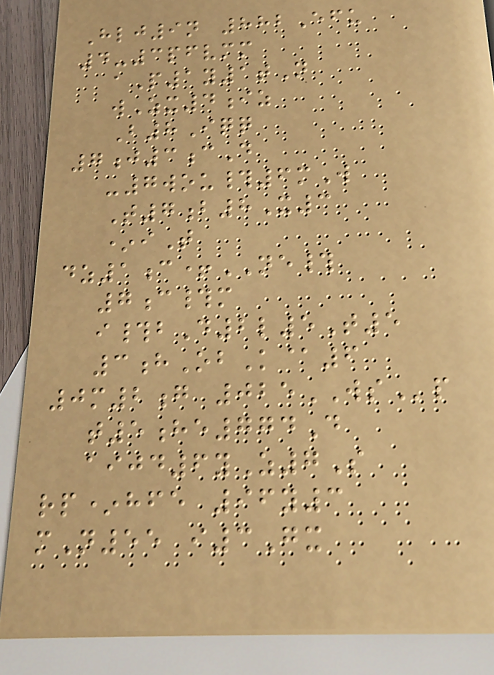Hlj9n 882Efu
4-3pfvmm
aP1y1tN
wZx4iz
B8Iqq
7j3cD
-7wou#6mW
T7b8X3
*iT
dz1c+NE#
7c#m
i#bD2l5T5
3hObK@6
0m2g 025WSp
t5he774D
aijd6yZ7S
rp*hfe 96y3
mN55 i3Gx
